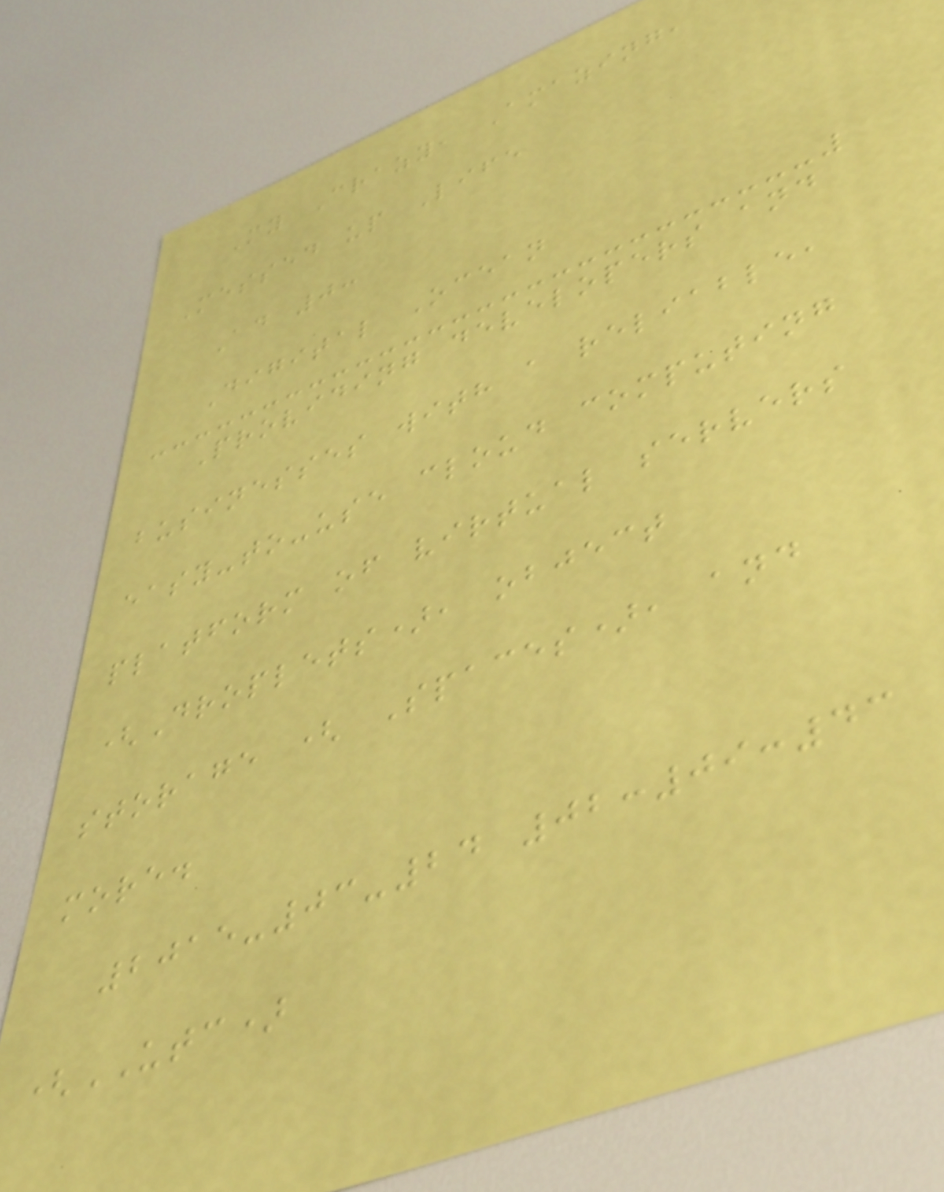My Crazy, Amazing,
Messed up Life
Ad 0:
Digital Ocean
Providing developers and
businesses with a reliable,
easy-to-use cloud computing
platform of virtual servers
(Droplets), object
storage ( Spaces), and
more.
2015-03-24 02:09:43
(UTC)
